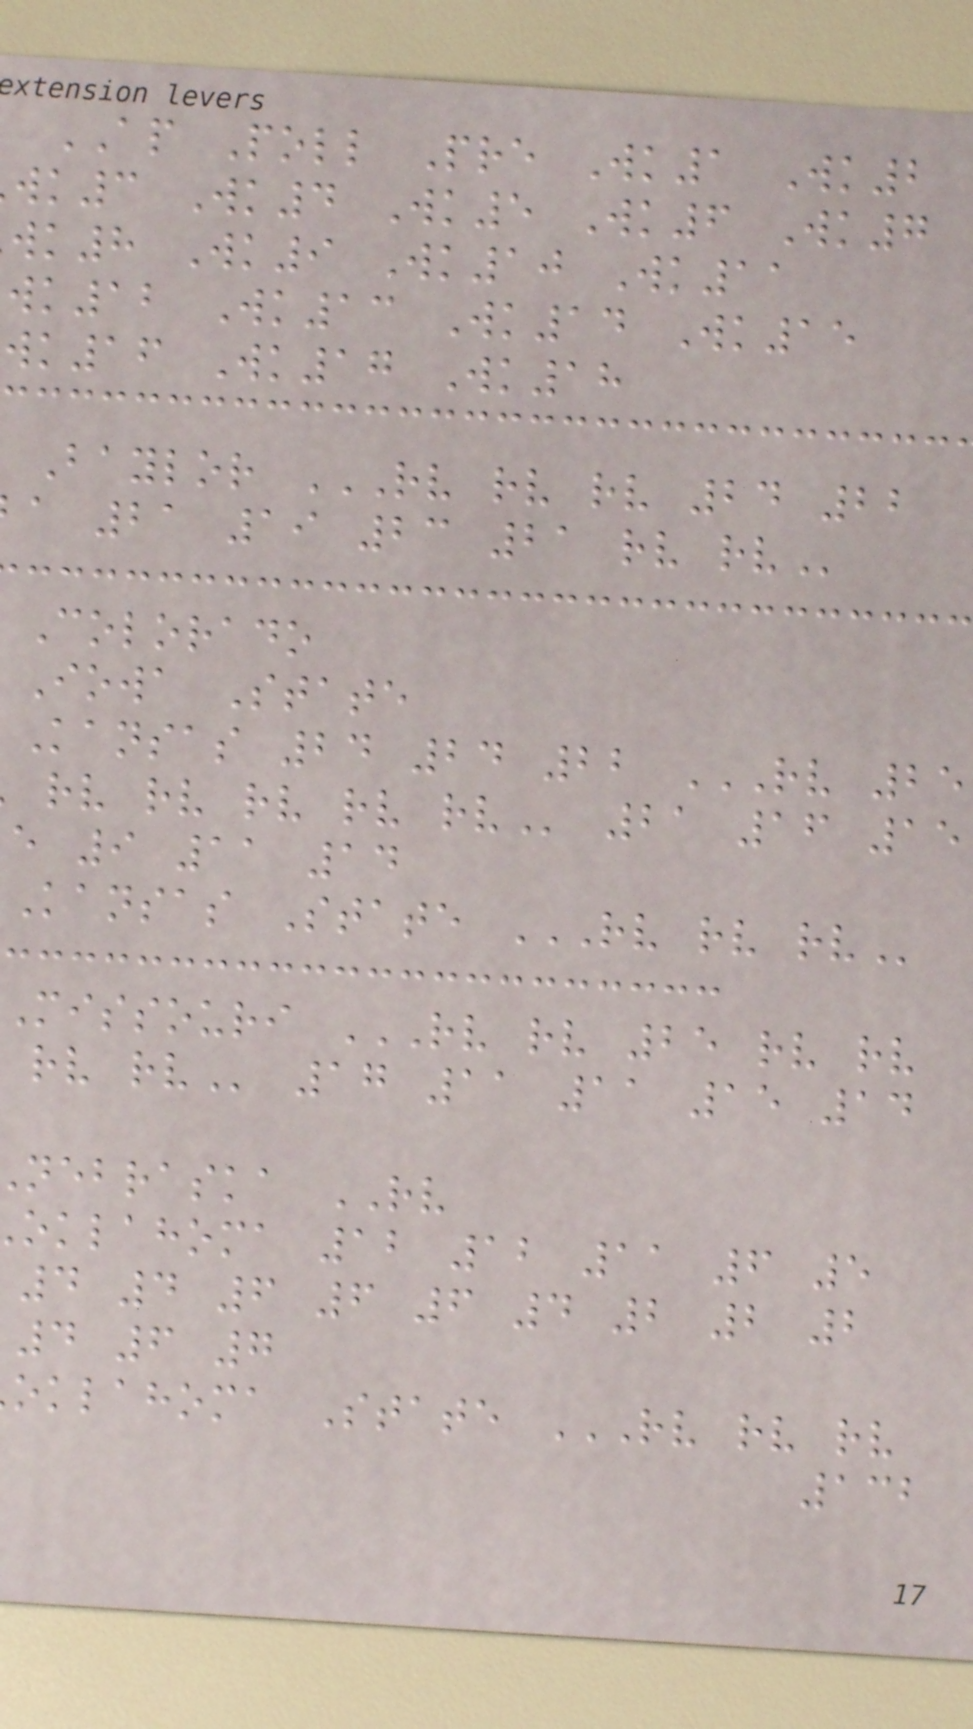AP Poll Pre Wk1 Wk2
wk3 Wk4 Wk5 Wk6 Wk7
wk8 Wk9 Wk10 Wk11
wk12 Wk13 Wk14 Wk15
wk16 Wk17 Wk18
Baylor RV RV RV 24 22
a 21 19 23 21 rv
Colorado
Iowa State
Kansas 24 24 22 RV 25
rv rv rv rv
e 9 11 14
Kansas State RV RV RV
Missouri RV RV 25 RV RV
nebraska RV
oklahoma 12 12 11 6 5
4 4 6 6 6 4 2 2 2
4 6 7
132
